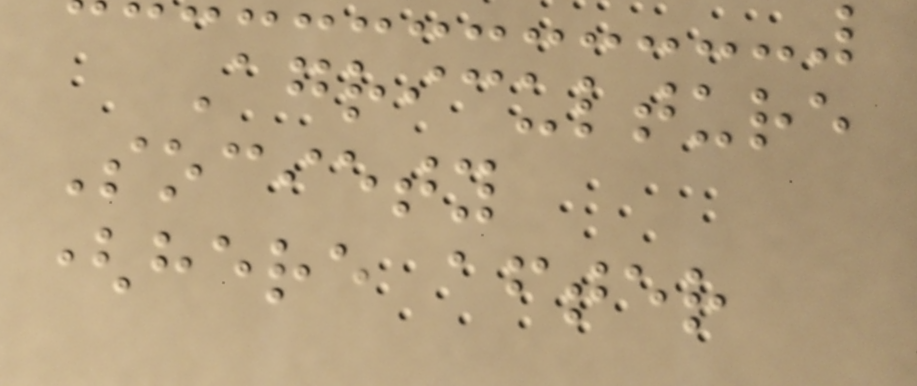Agriculture
Society
(here after
